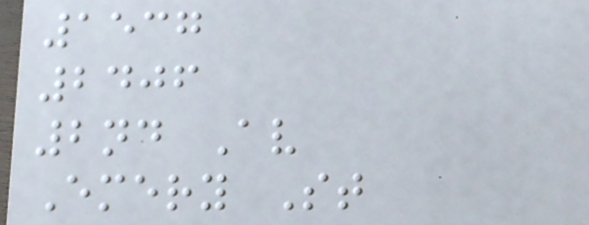1537
2406
2nd Av
Emery St
